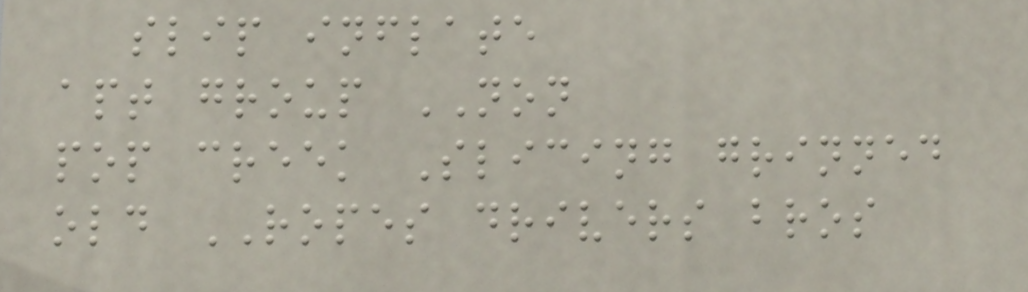slip inflate
apt group NON
pop creek Slicing grinned
old ROPES drivers bros
